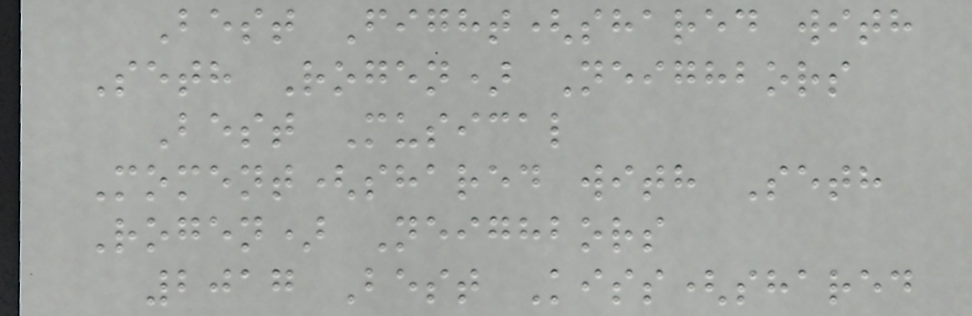Best Fight(shared with
Seth Rogen) Neighbors
Best Musical
Moment(shared with Seth
Rogen) Neighbors
2017 Best Kiss(shared
